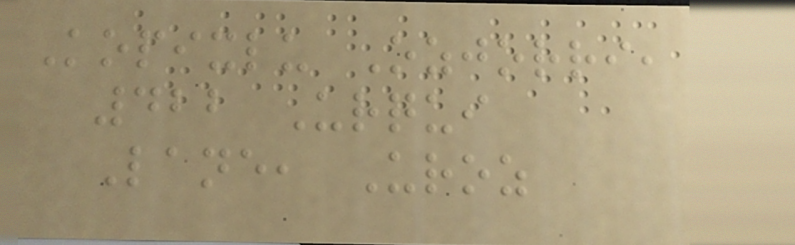Kopixlu Ozjorri,
422 Urqui
Lane, Uroz
